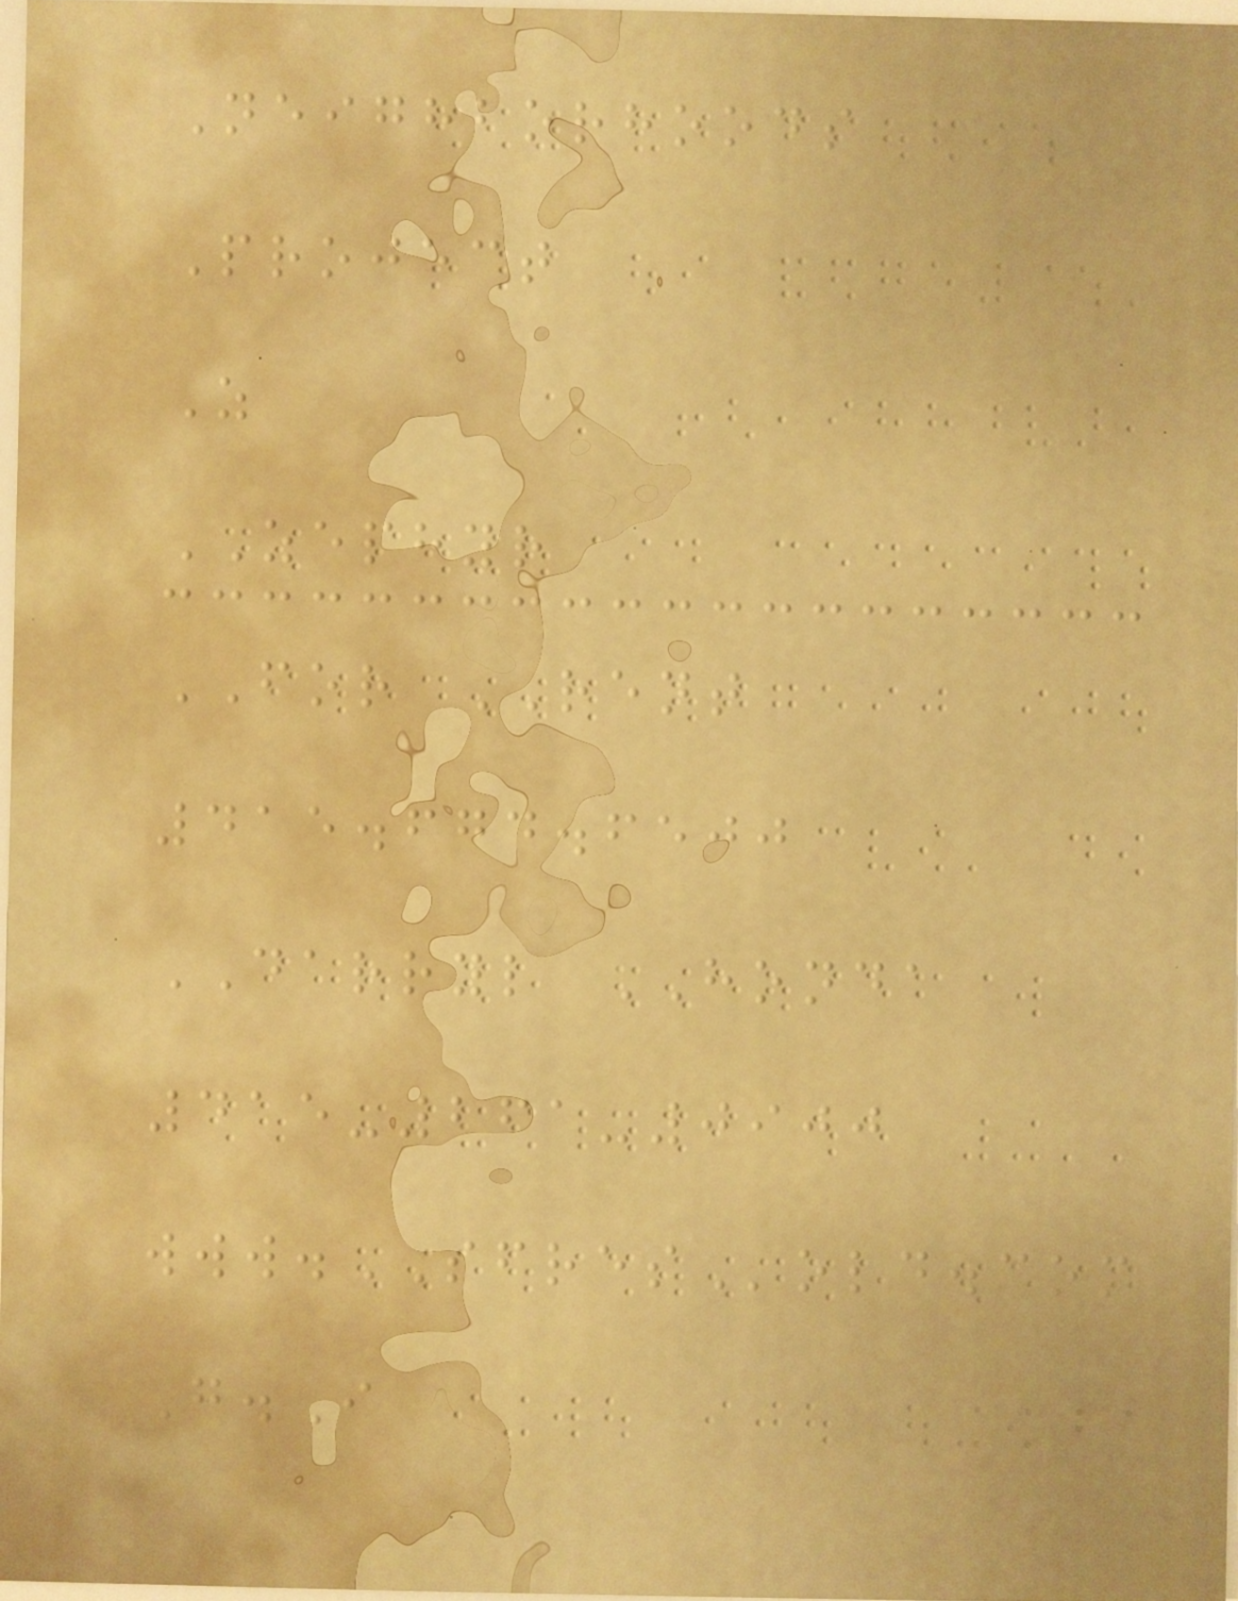Neighborhoods
Project
Z
ZEPHYR
FOR RENT
415.674.6500
DARRYL HONDA
415-261-0900
www.SFRESold.com
G.I
